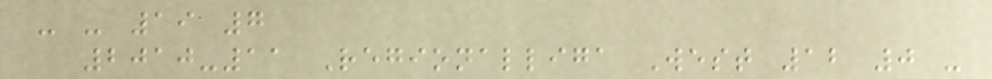- - 19 7
2010-11 Regionalliga West 12 0 -
